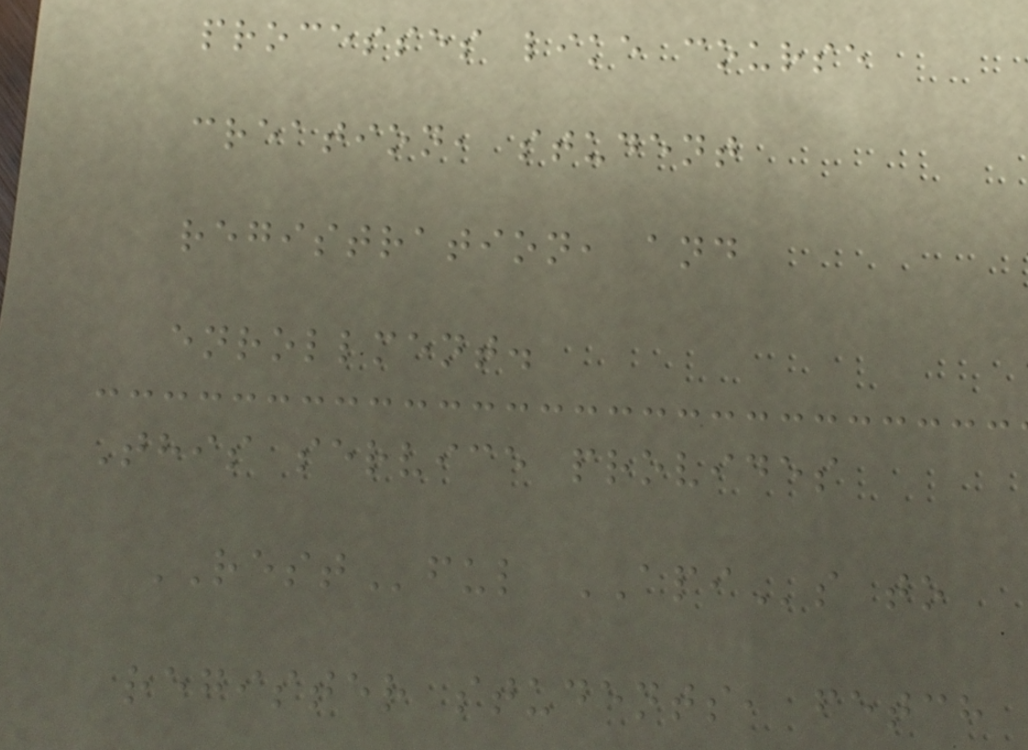processes like course
creation, student
registration, and
enrollment.
This service provides
RESTful APIs to
register students, fetch
